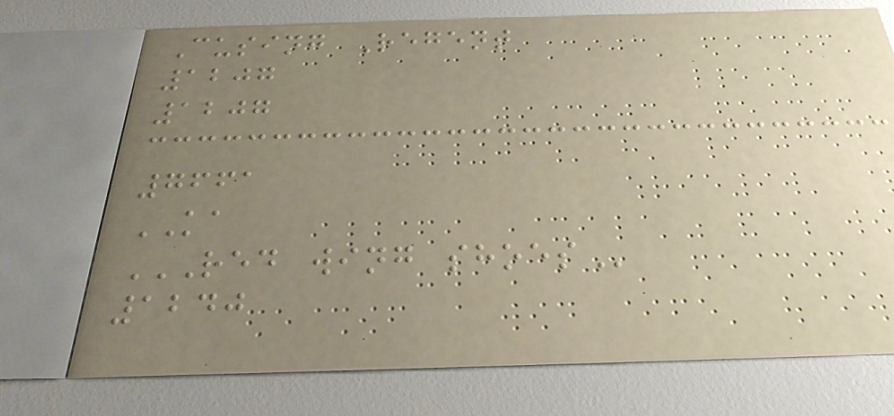Cusing Regent
1207
1207
7661
KA
RED WING SHOES
1240
